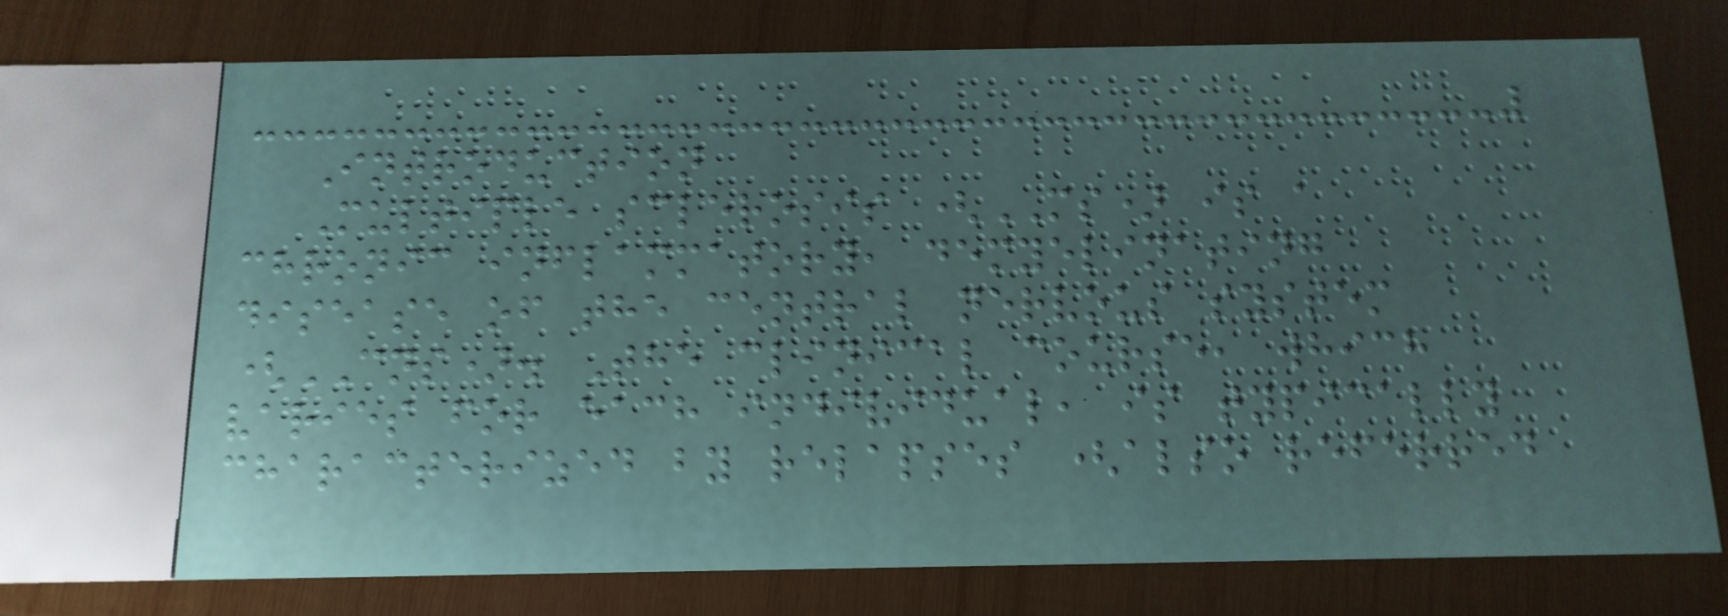Introduction
Multiple sclerosis (MS) is a
chronic inflammatory, demyelinating
disease of the central nervous system
(CNS). The clinical course, which
varies for each individual, is typically
characterized by relapses (also referred
